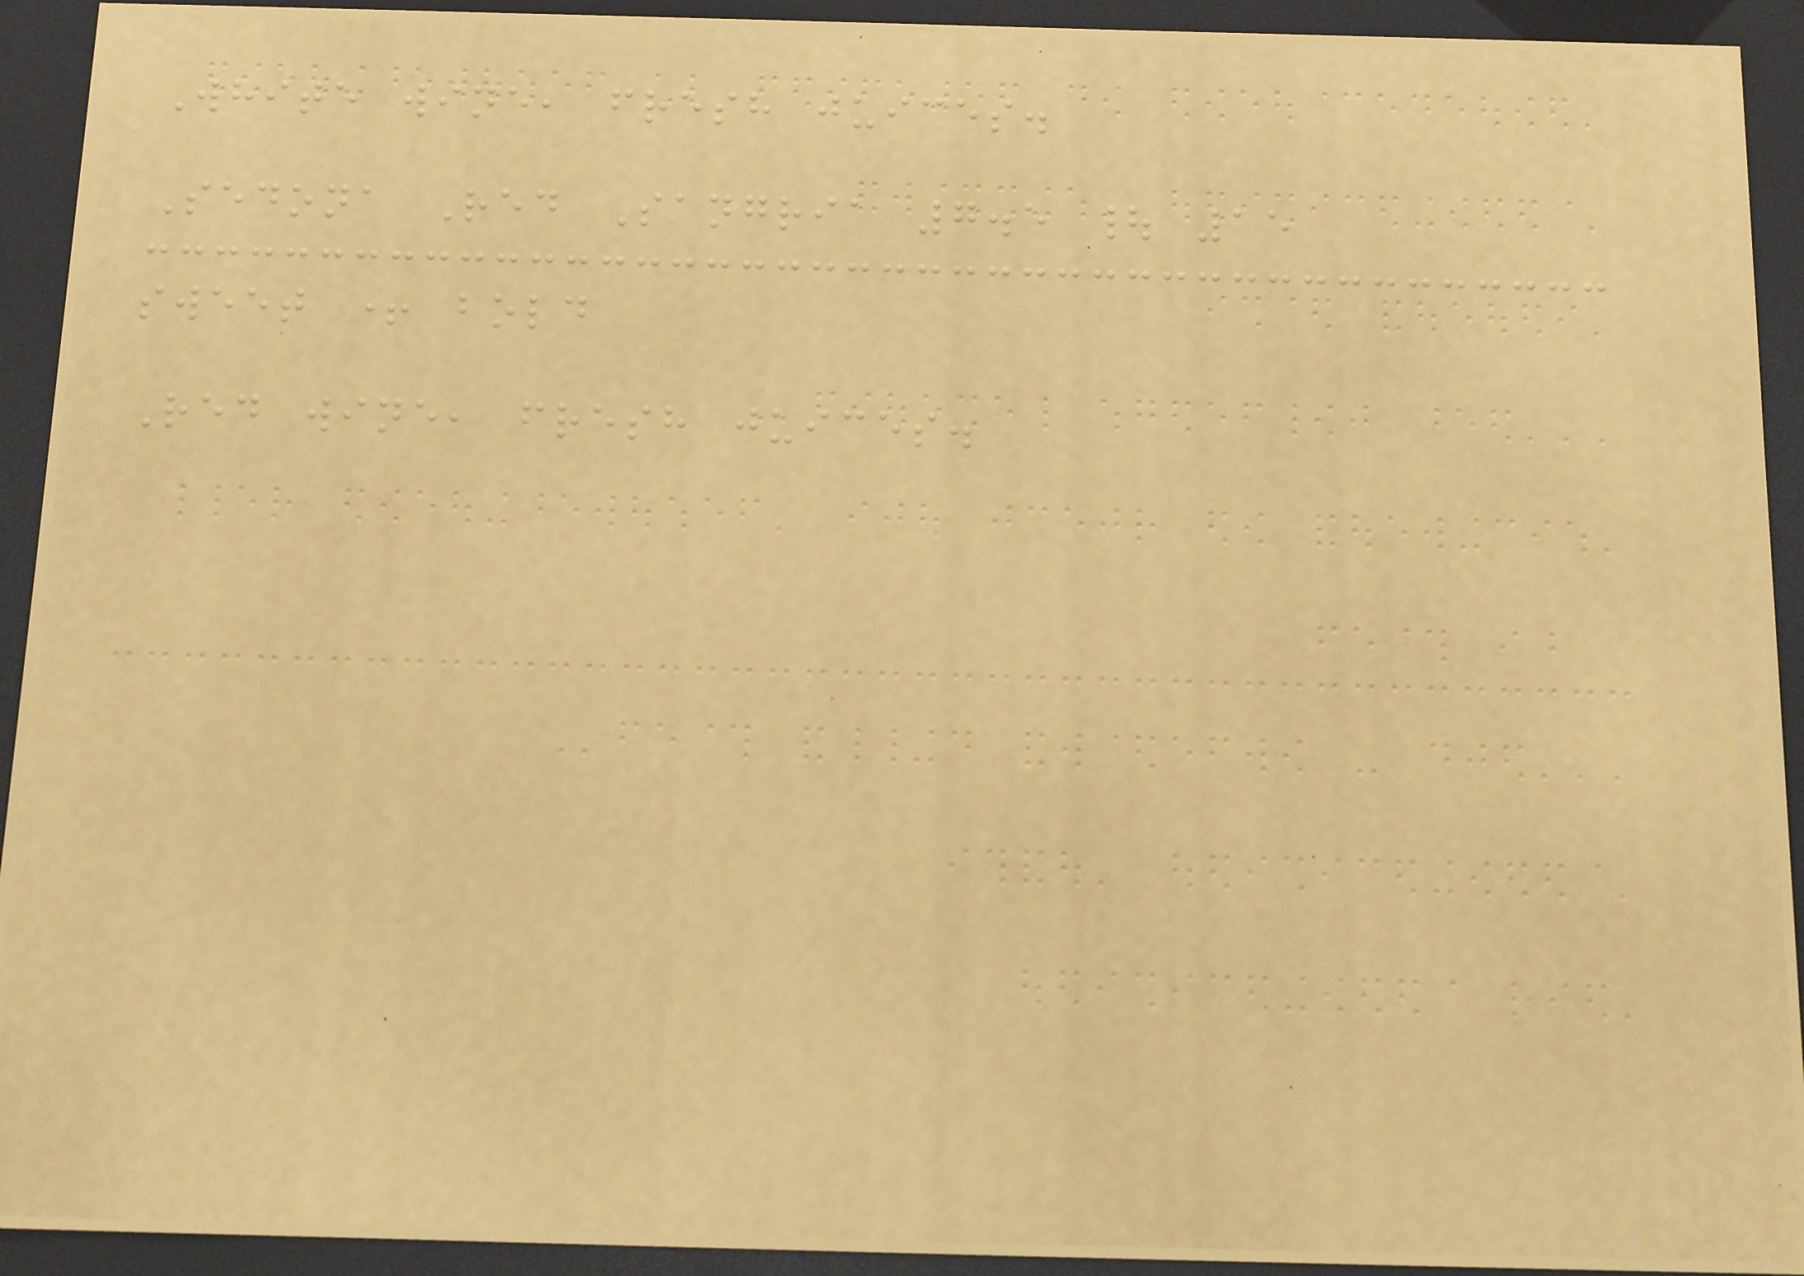White wine, fresh juices.
Sedona Red Sangria 7.5 | 15
sweet + bold
Red wine, fresh juices.
